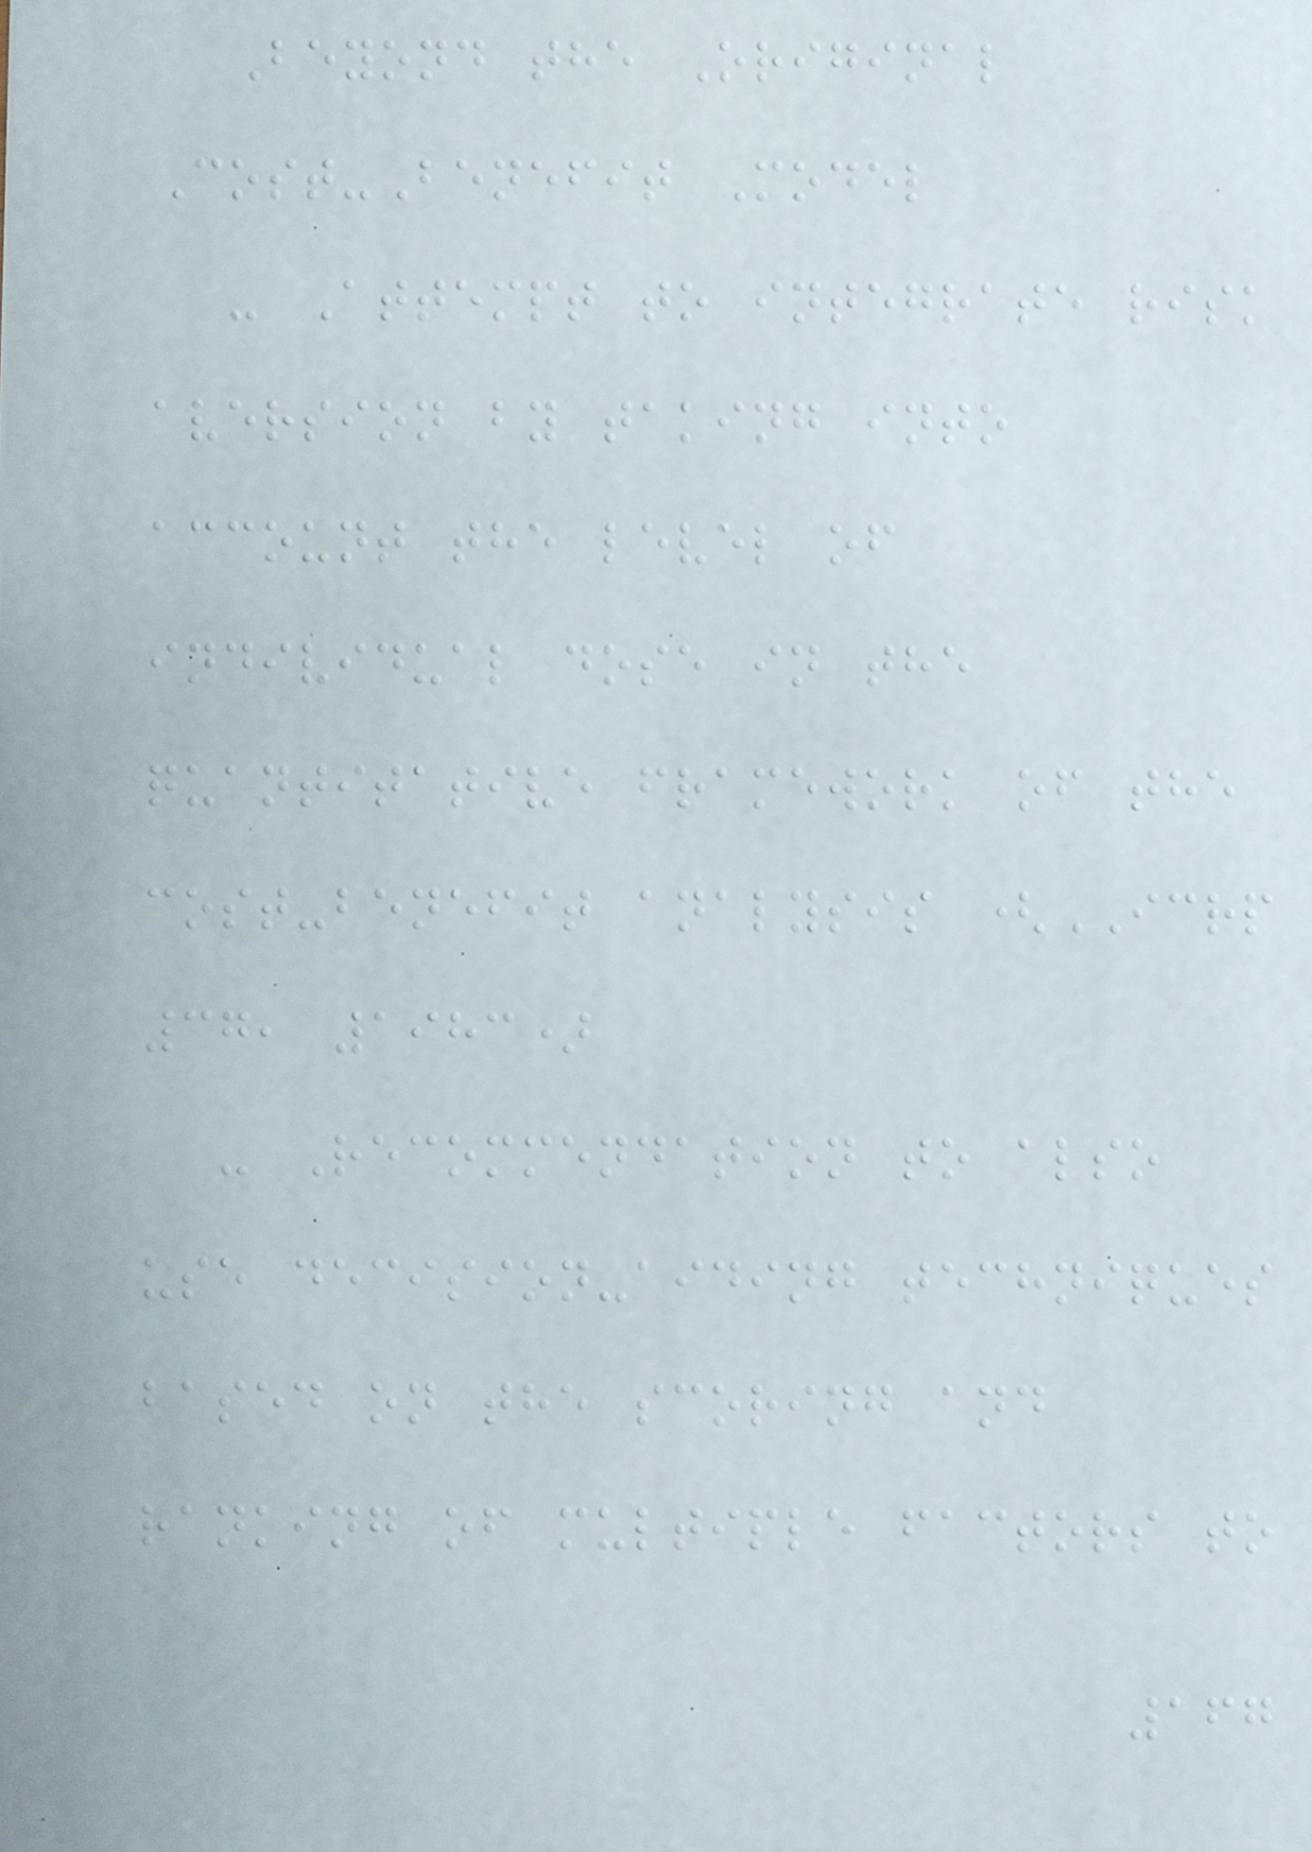Beyond the Original
Cost-Benefit Model
- Attempt to integrate risk
aversion by taking into
account the level of
individual dose in the
quantitative framework of the
cost-benefit analysis (ICRP
37, 1983)
- Recommendation to also
use decision-aiding techniques
based on the scoring and
ranking of multiple factors to
167
